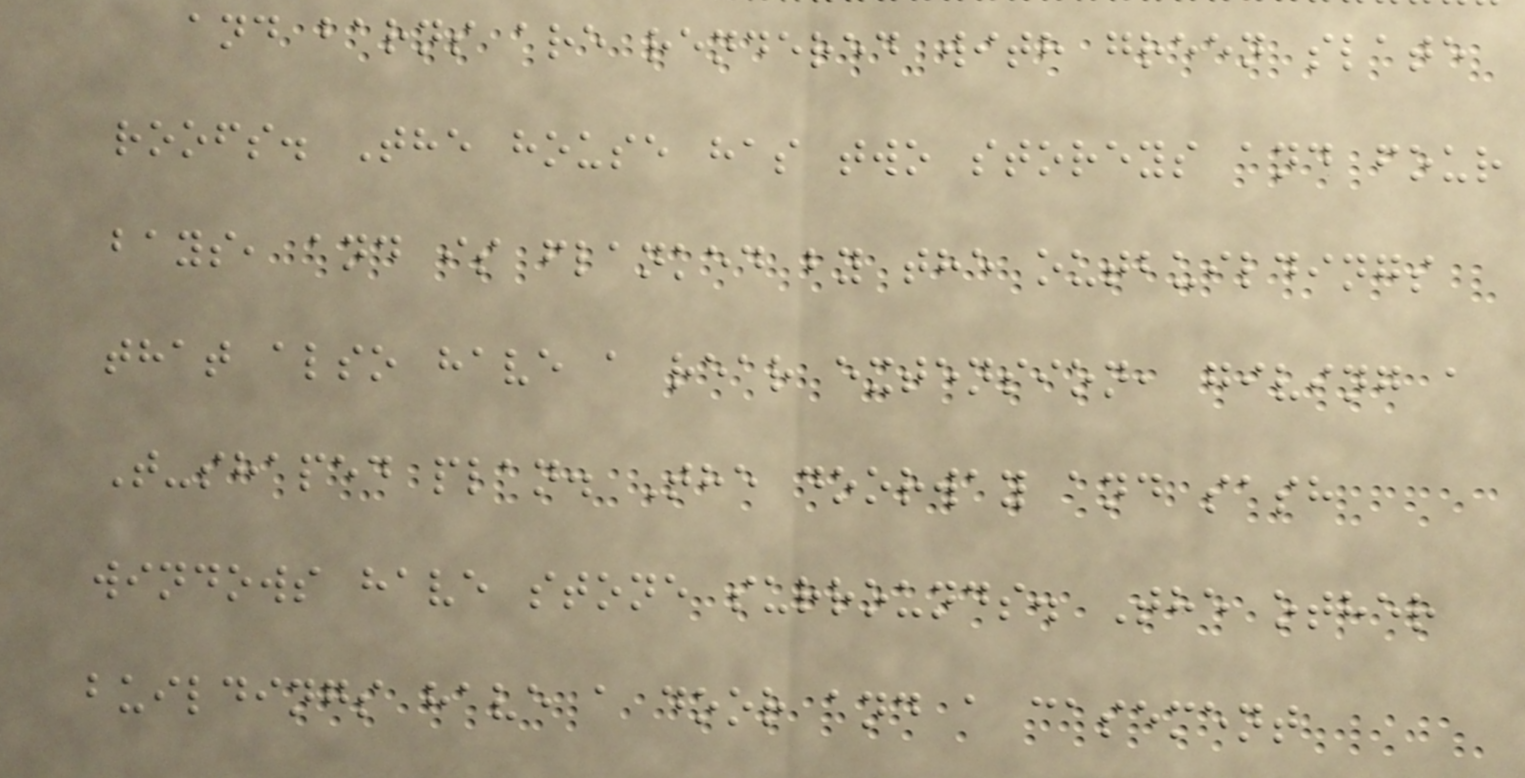and barns are rendered with green slate
roofs. The house has two storeys and four
bays, and is flanked by the outbuildings
that also have a rear extension, giving a
T-shaped plan. The doorway and sash
windows have stone surrounds. The other
buildings have a door and a casement
